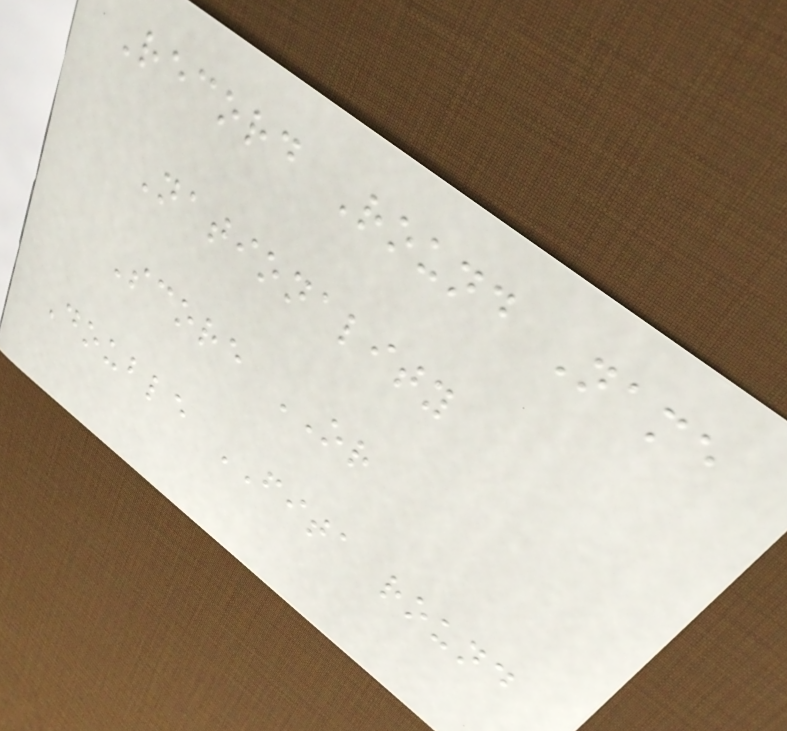Record Round Name
Nationality
Score OR
Double FITA round
